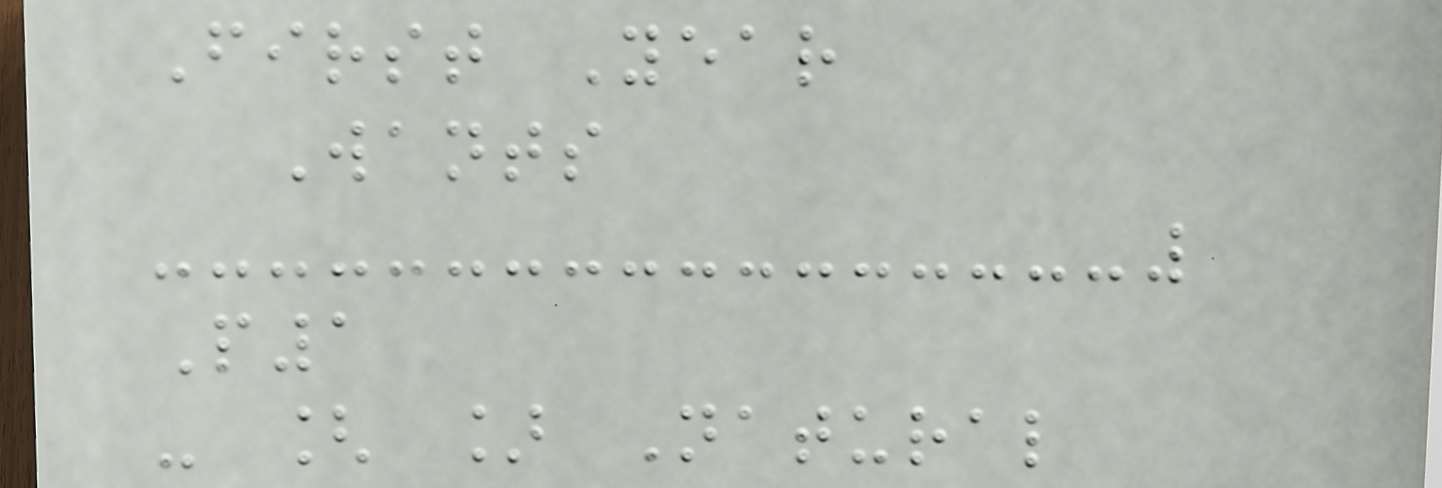First Year
Wants
P1
- [ ] Natural
